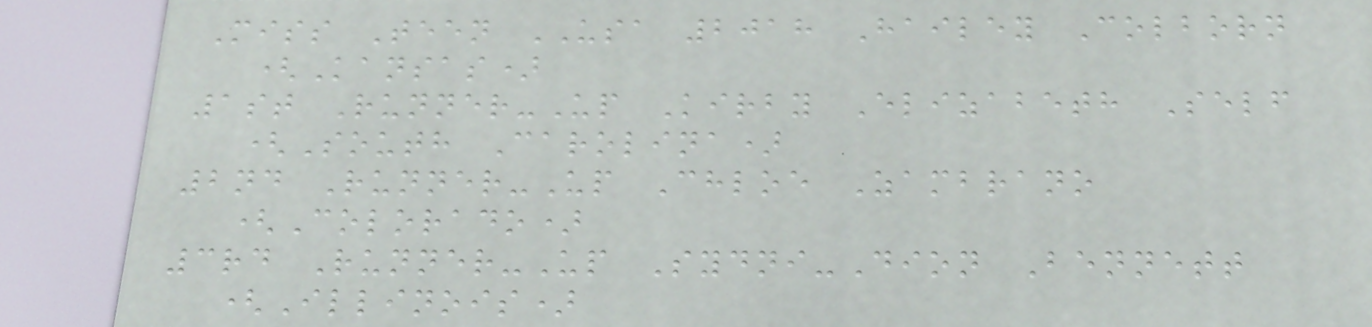Miss Teen USA 2018 Hailey Colborn
(Kansas)
1st Runner-Up Kirby Elizabeth Self
(South Carolina)
2nd Runner-Up Chloe Zambrano
(Colorado)
3rd Runner-Up Sydni-Dion Bennett
(Illinois)
